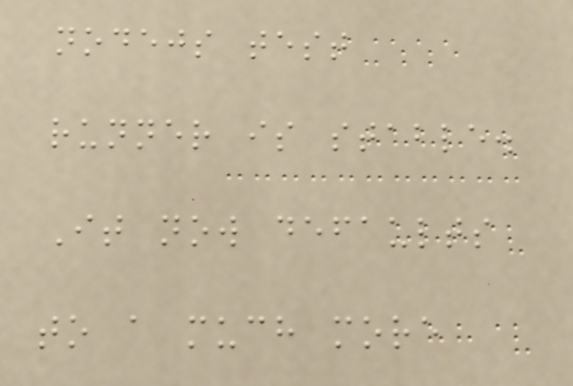nodejs test
runner is stable.
It now defaults
to a much more
